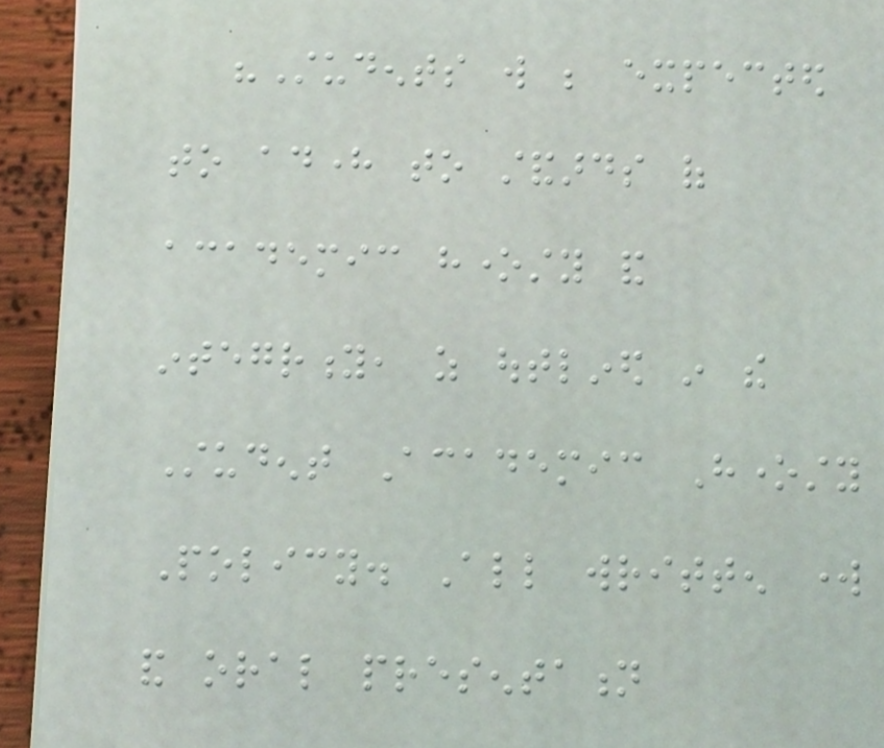"Students will be expected
to adhere to standards of
academic honesty and
integrity, as outlined in the
Student Academic Honesty
Policy. All written work
and oral presentation
